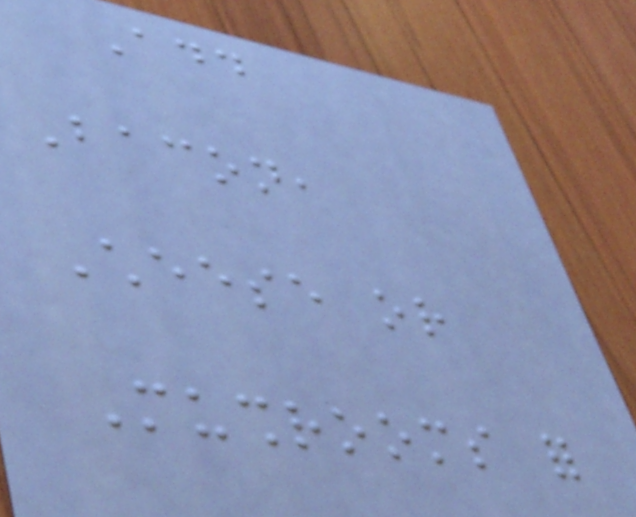Add
Bacon,
Cheese or
Mushrooms for
